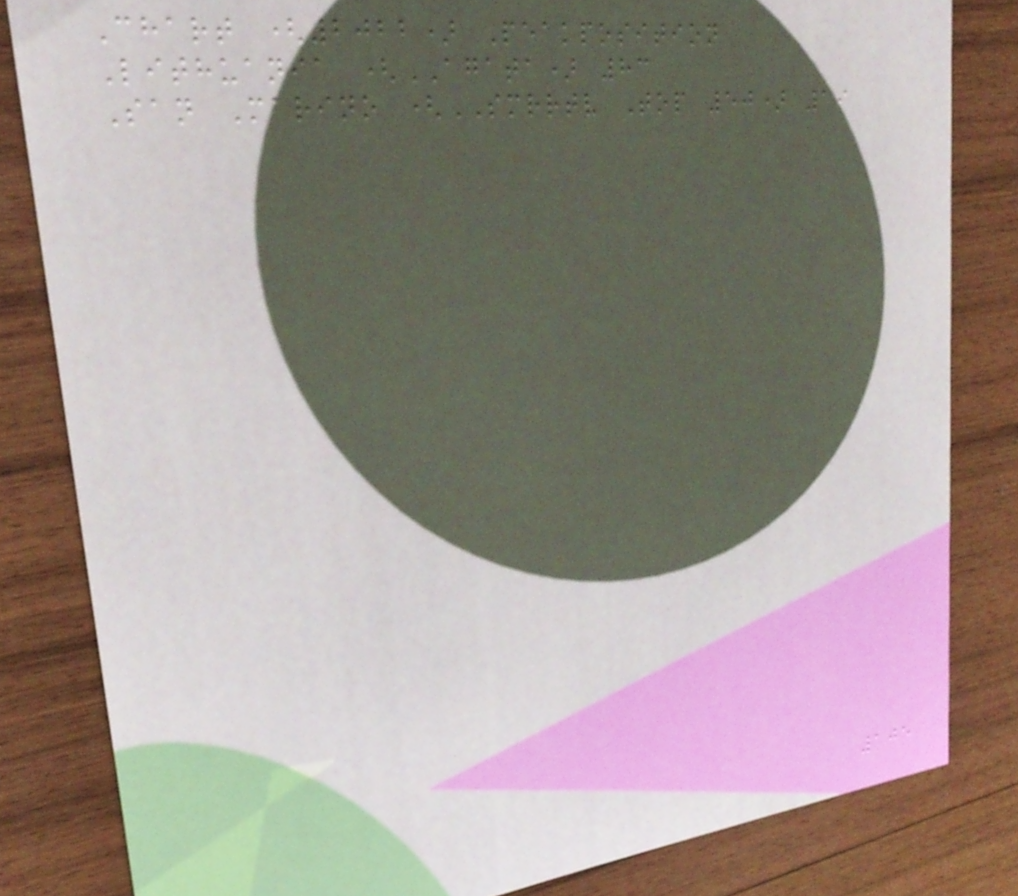Chart (2022) Peakposition
Lithuania (AGATA) 83
San Marino (SMRRTV Top 50) 19
105
